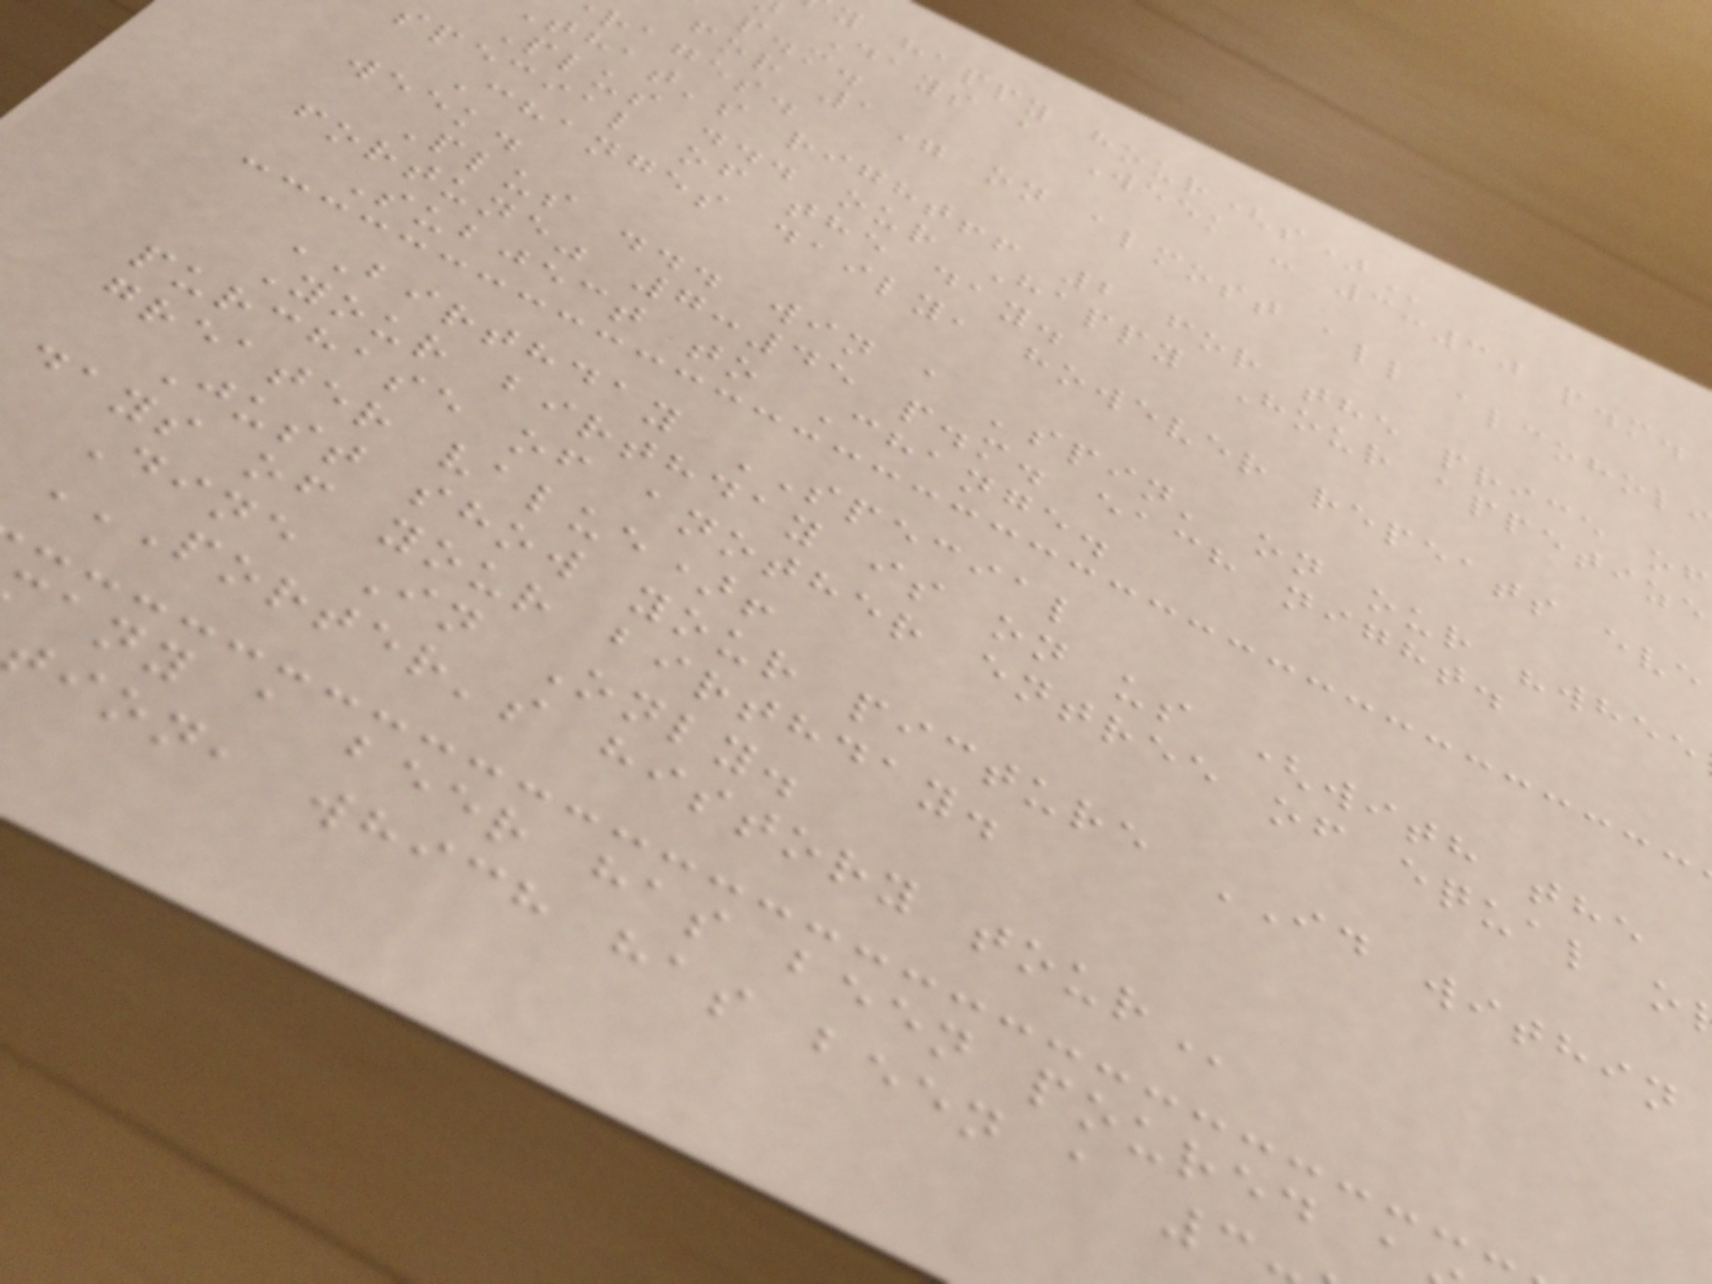y happy
Days a Week - 3:30 p.m.
p.m.
for 1" on almost all alcohol
rages.
that's right!! 2 for the price of
Plus ... our Happy Hour appetize
special of the day.
Changes daily, however repeats eve
week.
Plus ... win a 'spin' on our "whee
fortune" 7:45 p.m. each night.
Subject to Change.
BIRTHDAY SPECIAL
Your birthday is on us (with the
purchase of another entree of equal o
greater value)!
Just show your picture ID within
days of your birthday.
Dine In Only.
PORTER'S HISTORY TOUR
any a beer has been poured
ion, which has been a 3
